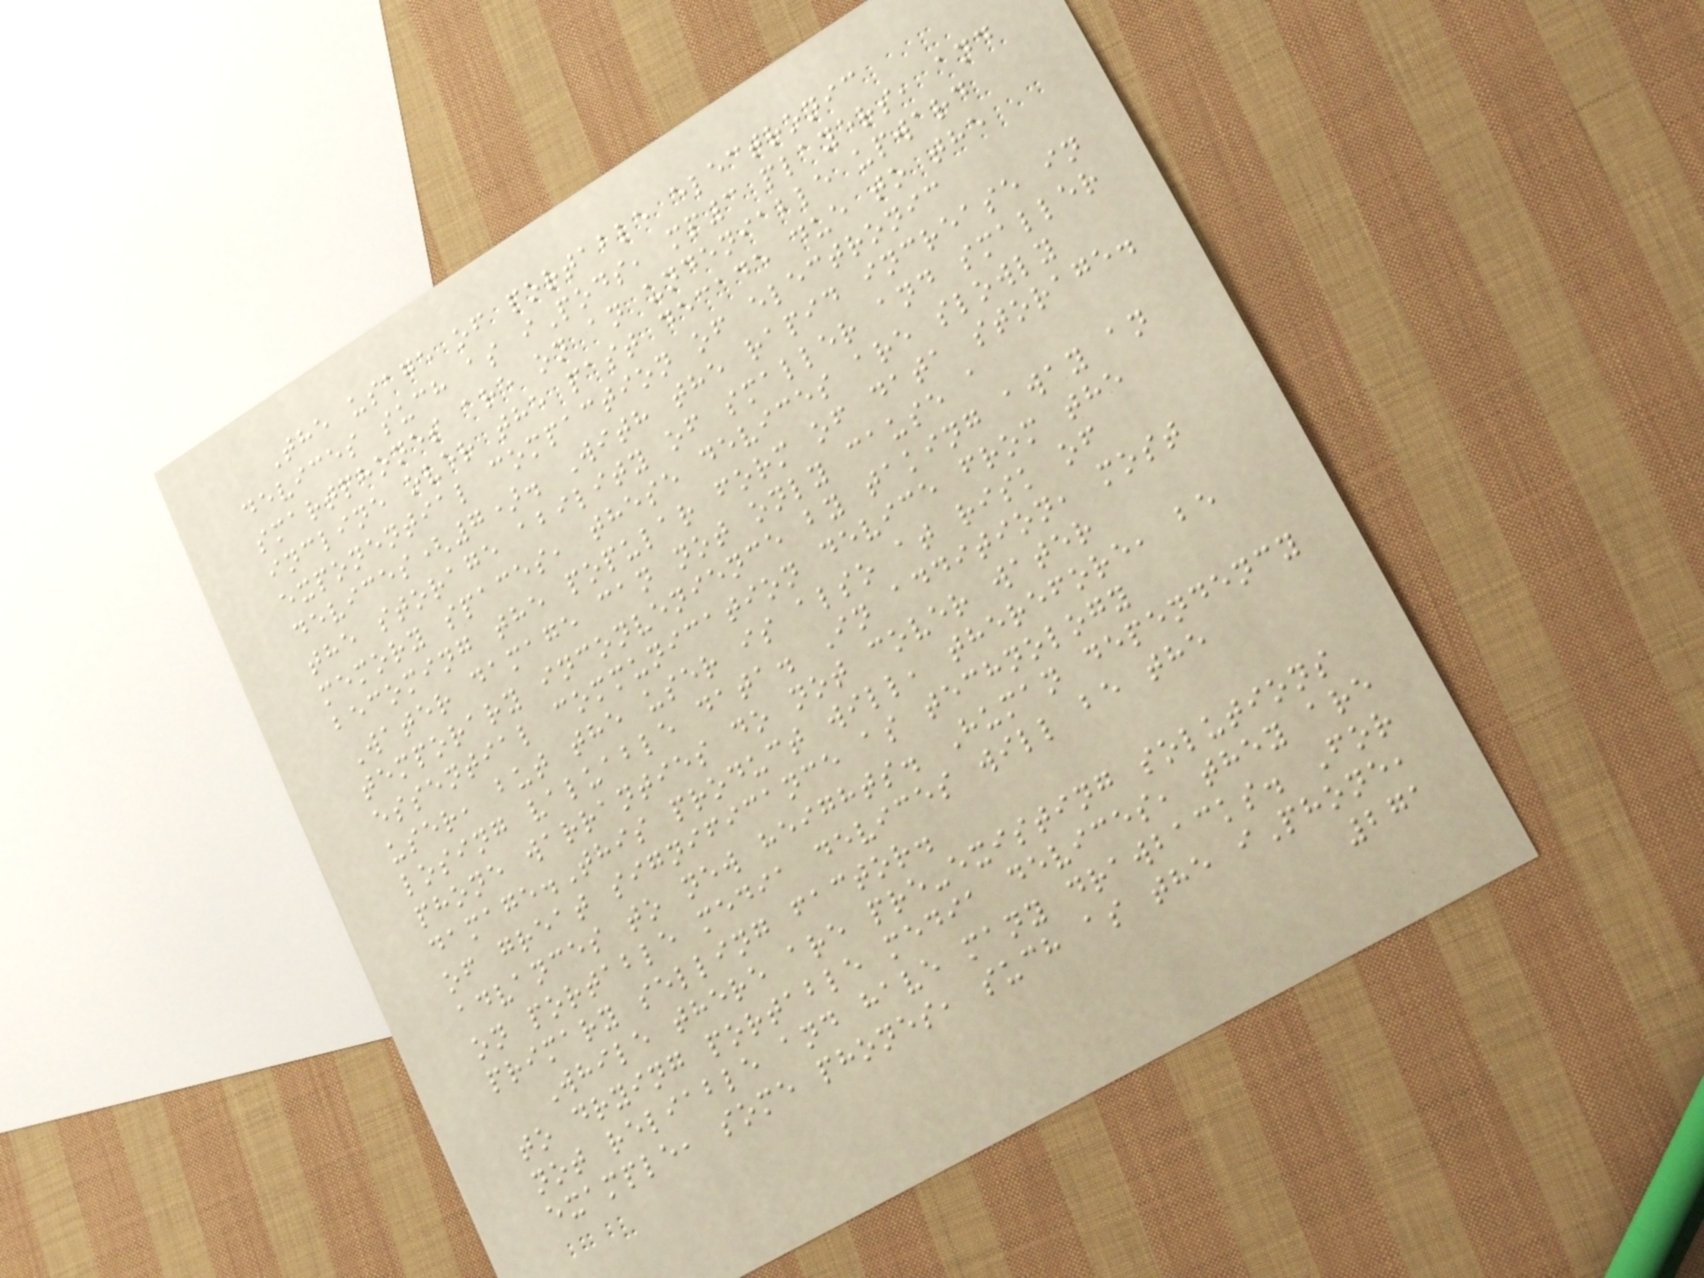The usage of portable electronic
devices such as iPods, mp3 players, and
smartphones are on an undeniable upward
incline over the past decade due to the
exponential compaction of electronic
devices(7). With the rapid increase in
the storage ability of smaller and smaller
memory spaces, these devices are slowly
becoming the popular form of data storage.
Water damage can not only cause a
temporary inconvenience by taking away an
essential communication device from the
user, but the user is also at risk of
losing valuable data. In addition, most
phone warranties do not cover water
damage.This product will, therefore, be
of great significance as technology
advances to new heights. Human dependency
on portable media devices will be the
primary selling factor.
While there are pre-existing solutions
to drying portable media devices, they are
not reliable and have many drawbacks. For
example, some phones, such as the iPhone,
271
